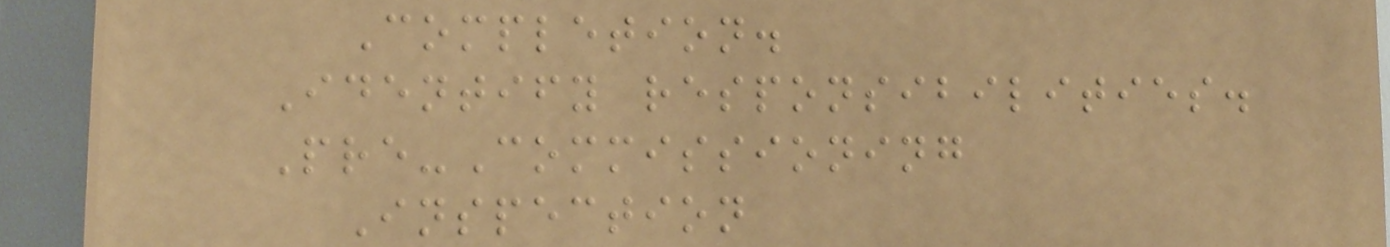Completion.
Identify responsibilities.
Pre-Commissioning
Inspection
